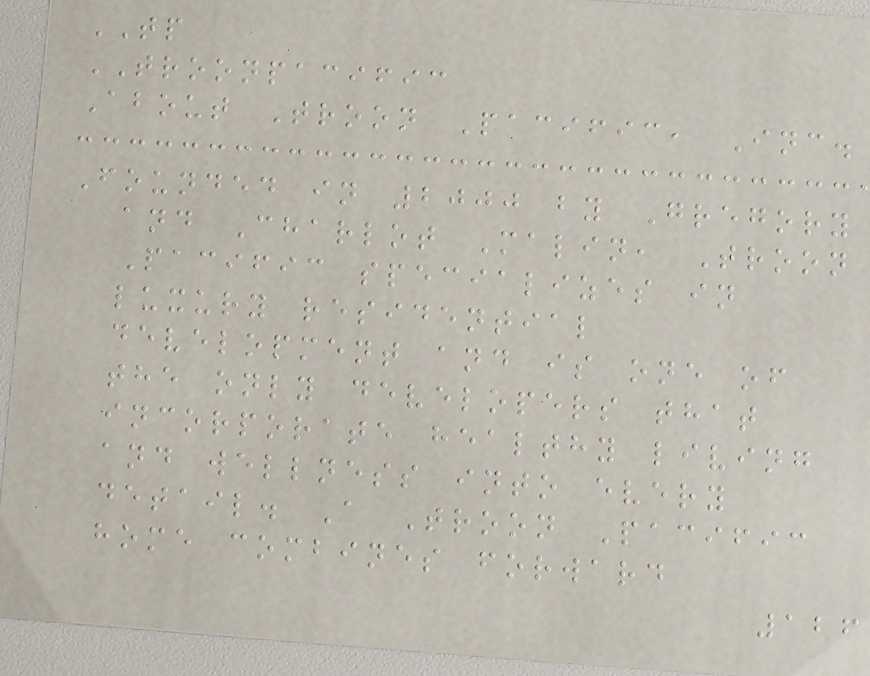TP
TROONPACIFIC
About Troon Pacific, Inc.
Founded in 2000 by Gregory
and Charlot Malin, Troon
Pacific specializes in
luxury residential
development and is one of
the only developers that
incorporate healthy living
and wellness into every
detail. A Troon Pacific
home combines forward
126
